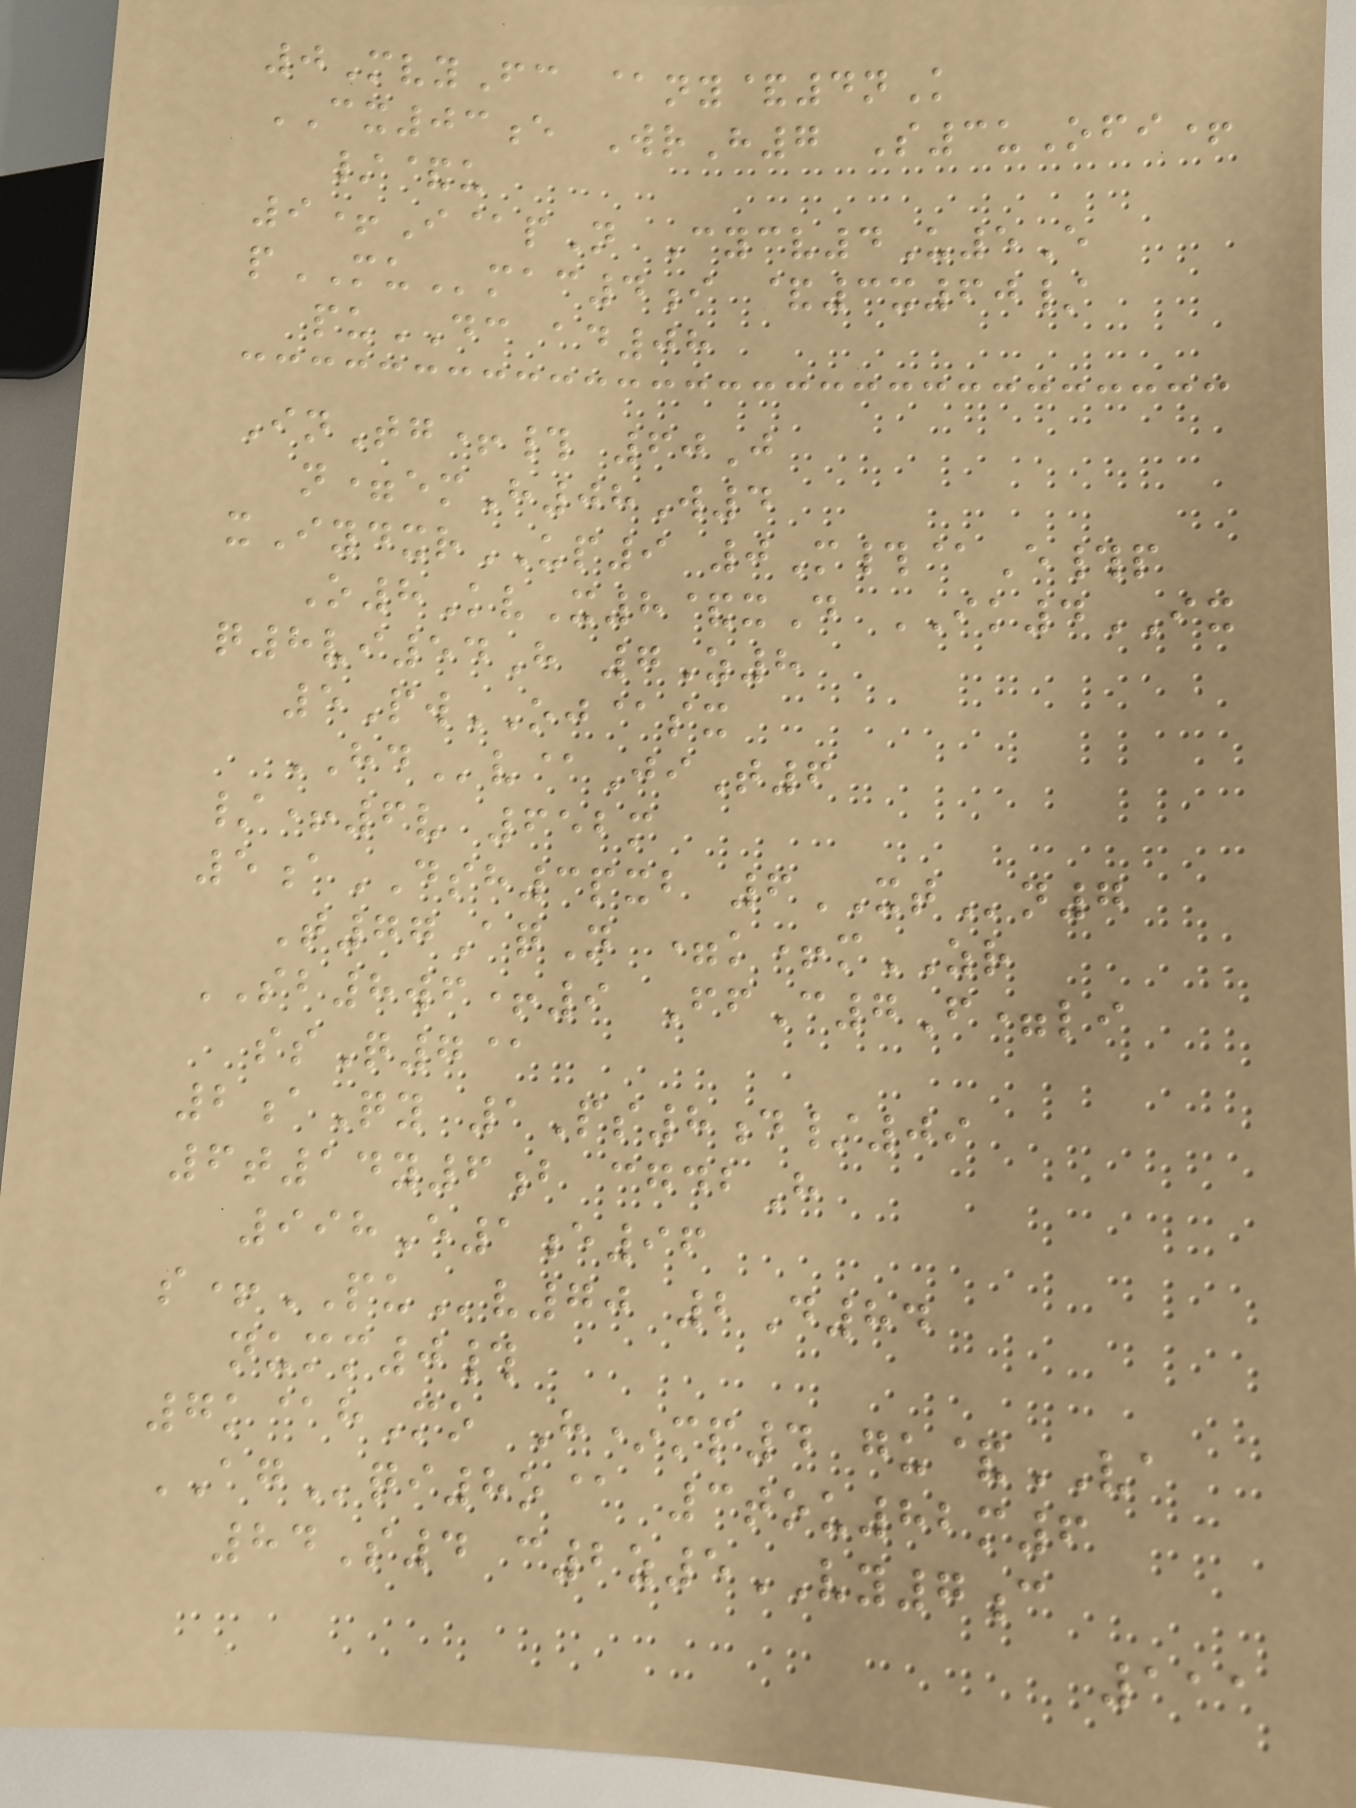0MvyFc @ny&4nK
CX03e WrH7 S3uOfi+
/&u
9+I@pN Cycv4U5E
pMUmac4i &3x60/
puDC ad08
InTg+# 60J
n=emH08W4
xIydxrUP9 0M#@E#p
O8KvX8&xD IK4IX
q8vi54H 7Z8
5PwOJ@sx
HDv@JiT6
/+6v 652m
5aDSH3pxb 6XTn7
T77AqN =k+mZR
SB8wf+9 FfC7F=li
ssQ7@
2aQy 1Ps8d/09
6t14y6b cgdbH
998E1e96
s+PUv70 2D84
numm0#
7k@hMo H*mp4 gu&VA
AGqi8o@ 3tou82m6
84S4 c2z5VY7c
111
